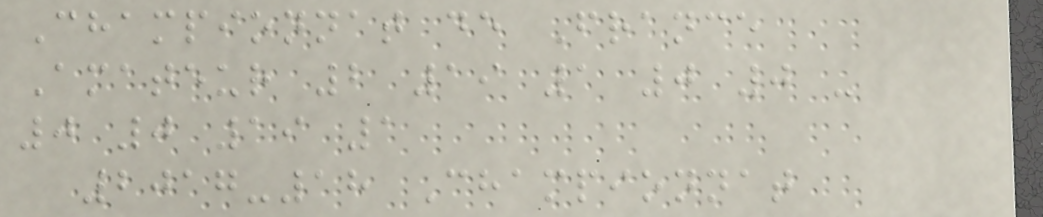Championnat de France
Amateur 2 19 1 0 0 -
0 0 19 1
2017-18 Championnat
